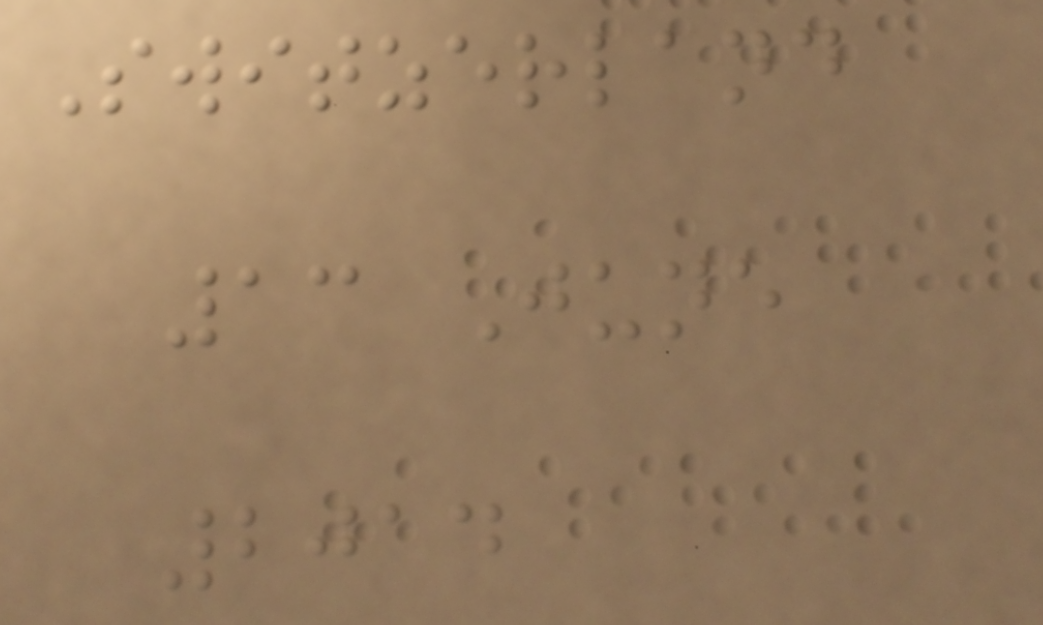Switzerland
13 June
2014
